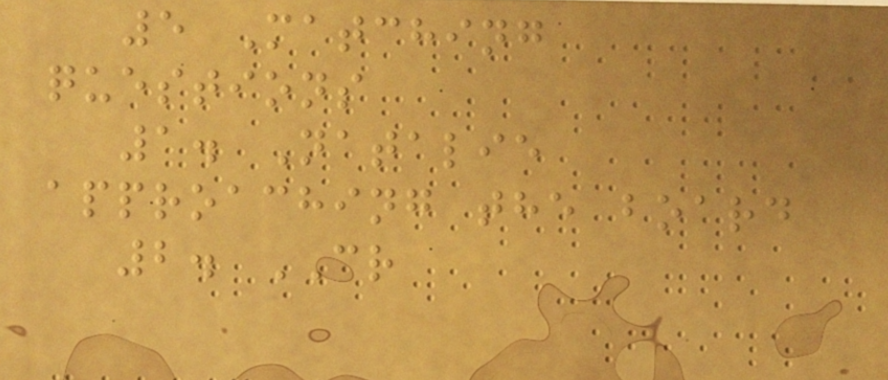5 Matching
questions
1. Natalie
approaching the board
2. CR
